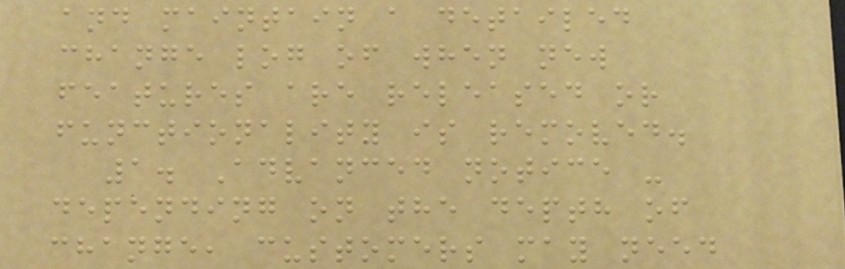and maintain a detailed
change log of when new
features are released or
functionality is removed.
1. Advanced notice -
depending on the depth of
change, customers may need
